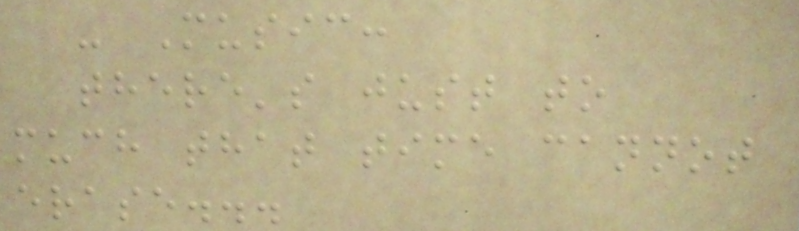- Music:
there's just to
much that time cannot
erase...
